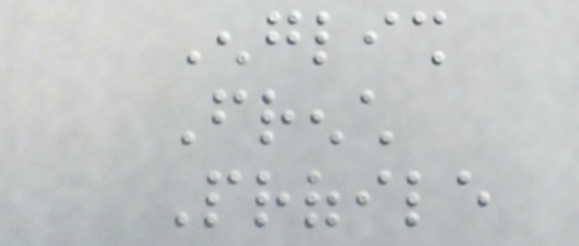English
French
Profile
